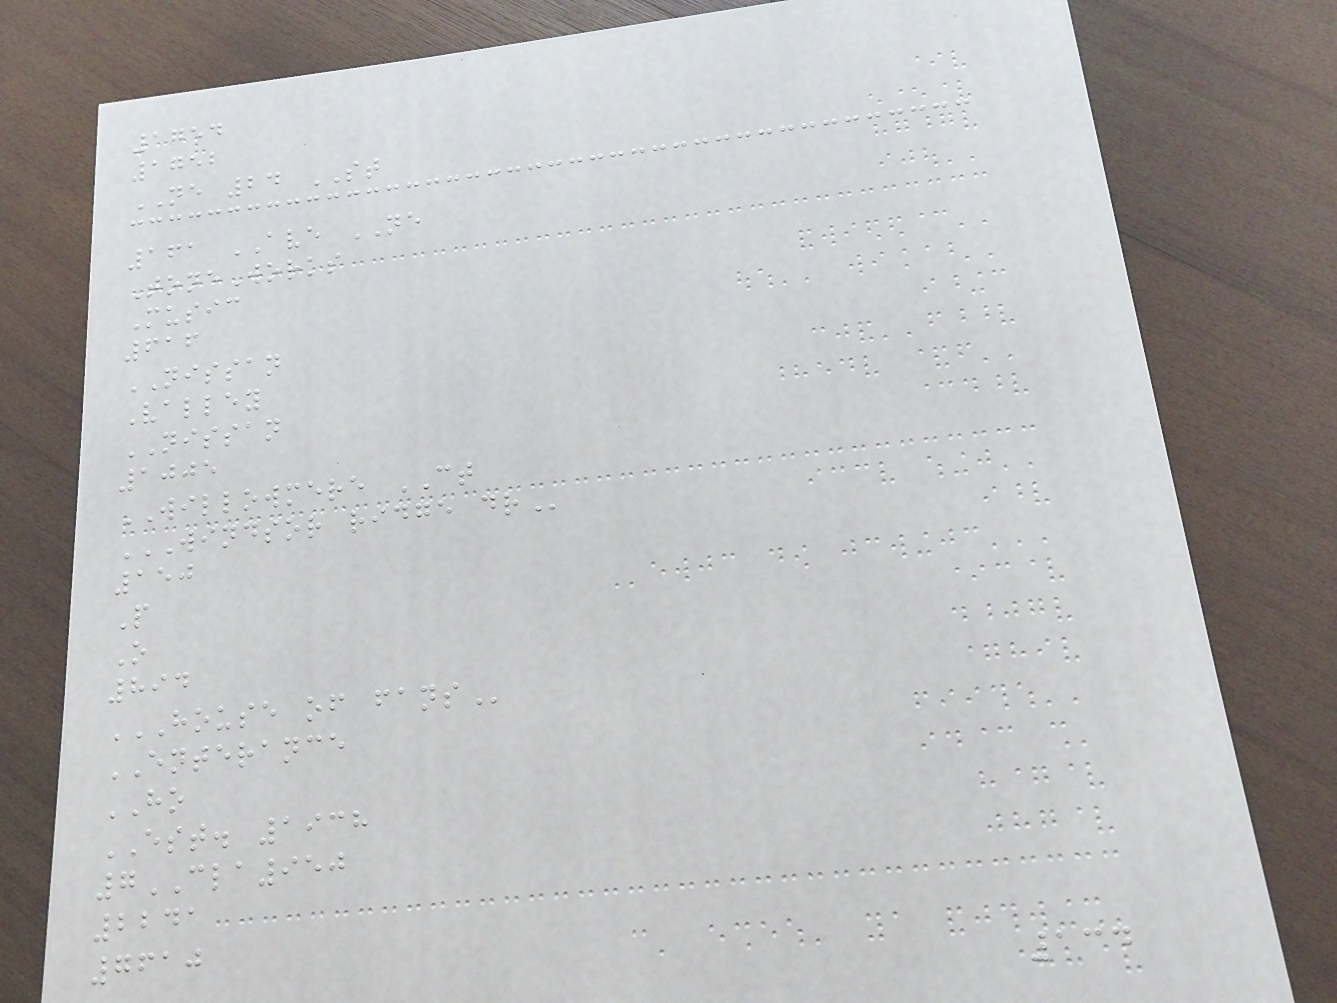1754
1752
NE 24 ST
161 AVE NE
ToneWorks
Music
616
NISSAN
Valley
NISSAN
1005
WILLOWMERE CT
WINDSOR RIDGE DR
150
P
O
894
HOUSE OF FANS
ENTERANCE
HO
EST. 1938
7CLA950
2241
7610
134
